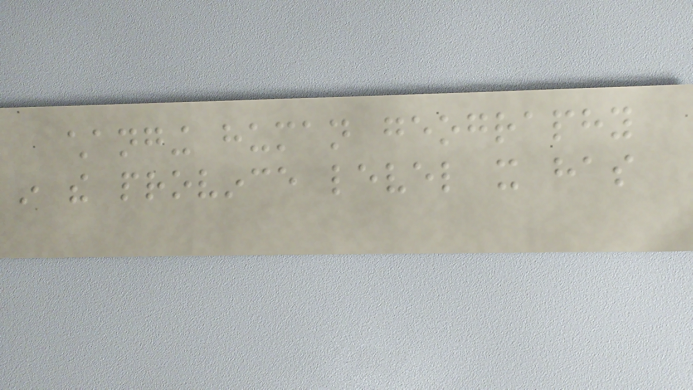changing human geography
in the province level it has
